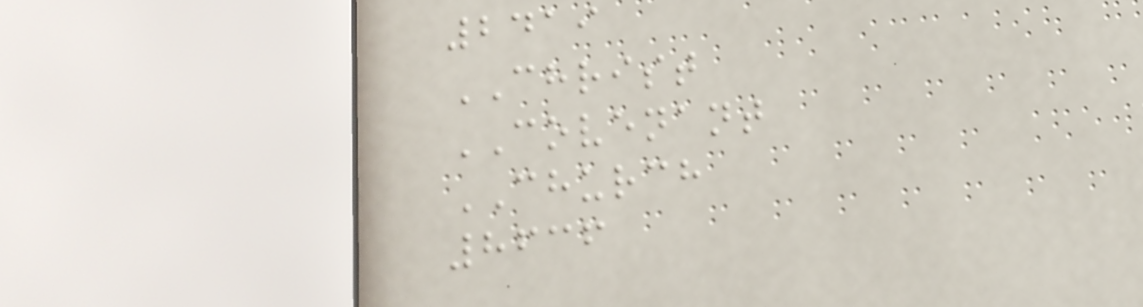2419
CHRIST
COVENANT
CHURCH
8636
